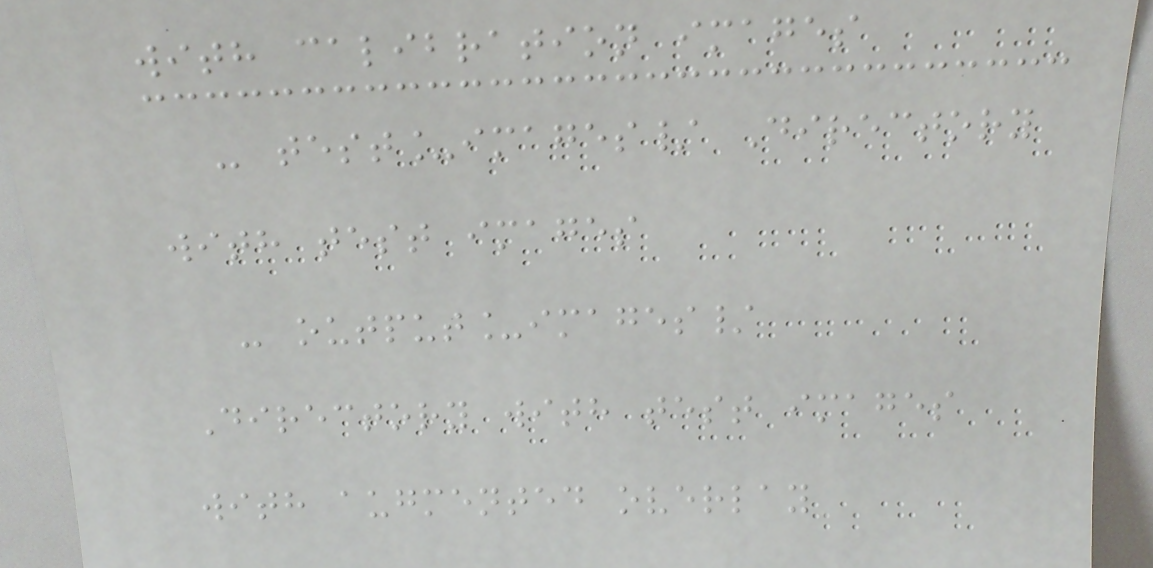with calibration images
- test_images/ Directory
with test images
- output_images/
Directory with test images
with augmented overlay
